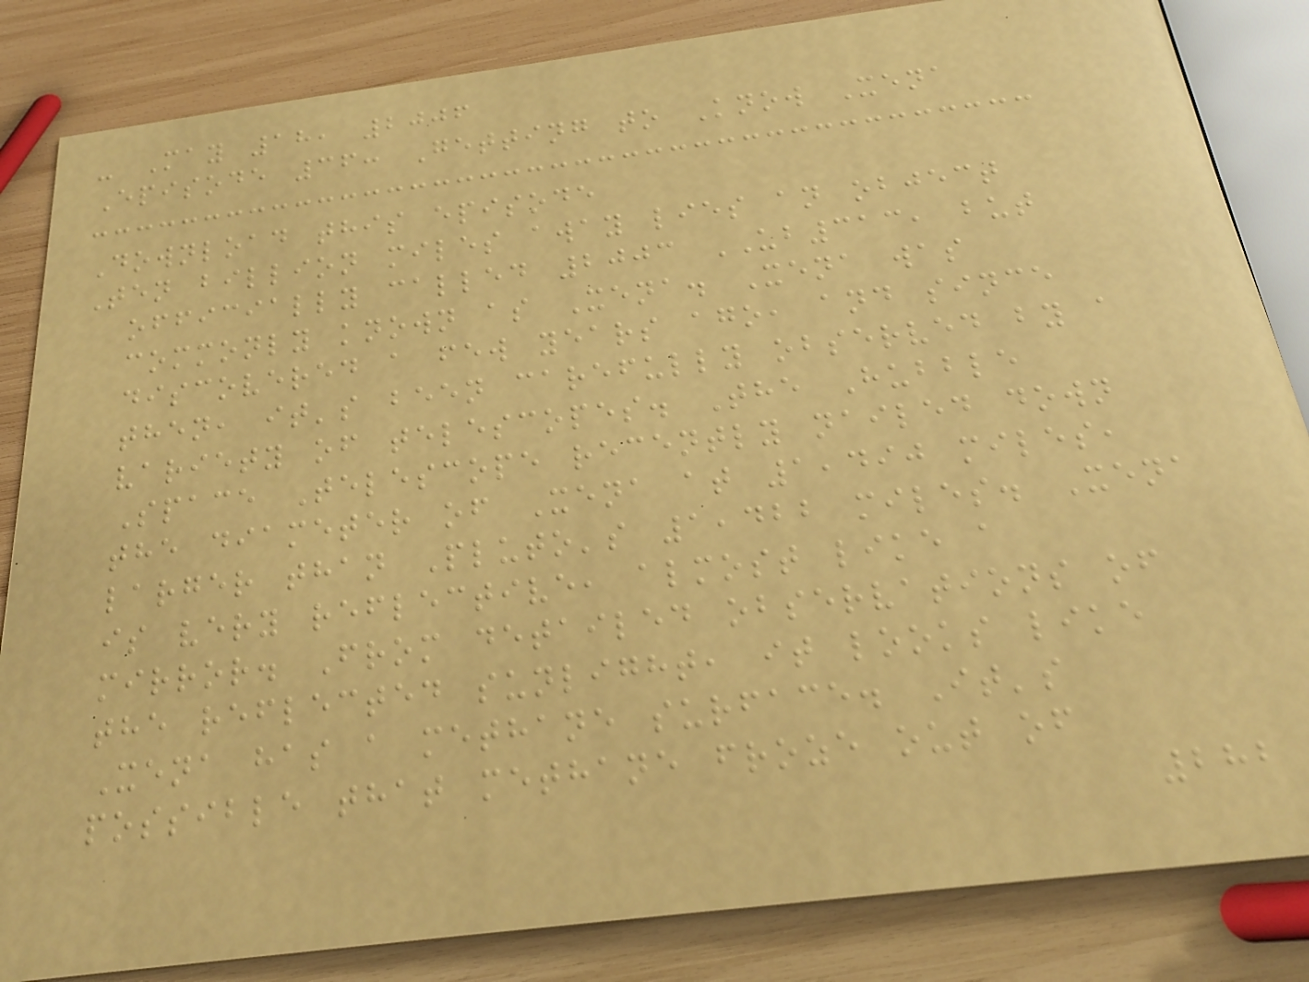- May 18, 2006
Episode 36: Getting to Know Xena
Download this episode
Ten billion miles away lies an object
officially called 2003 UB313, but
commonly known as Xena. Xena was
discovered a few years ago, and since
then, it's been carefully observed by a
variety of telescopes. The Hubble
Space Telescope recently nailed down
the diameter of Xena at 1,490 miles,
larger than Pluto's 1,422 miles. Xena
is very reflective, almost like a
mirror. From detailed observations of
the reflected sunlight, it looks like
Xena has a methane surface. It's
possible that methane froze out of
282
